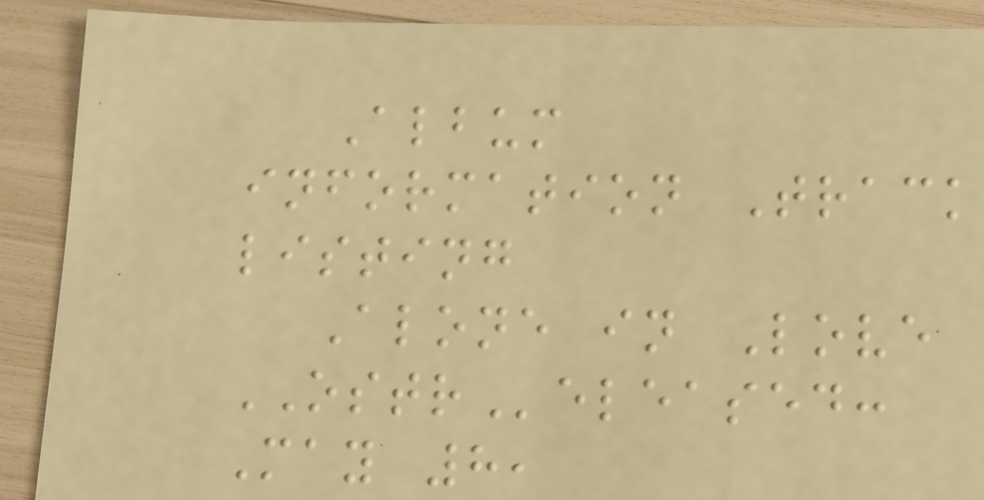Album
information Track
listing
Alone in Love
OSTReleased:
May 8,
